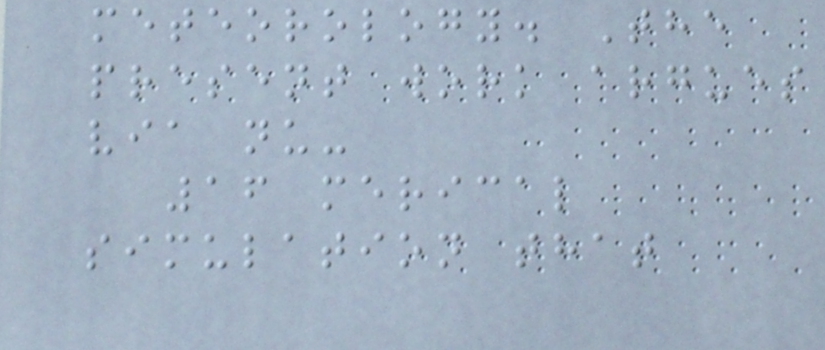meteorology. The
present work argues
via nu-
16 merical
simulation that
